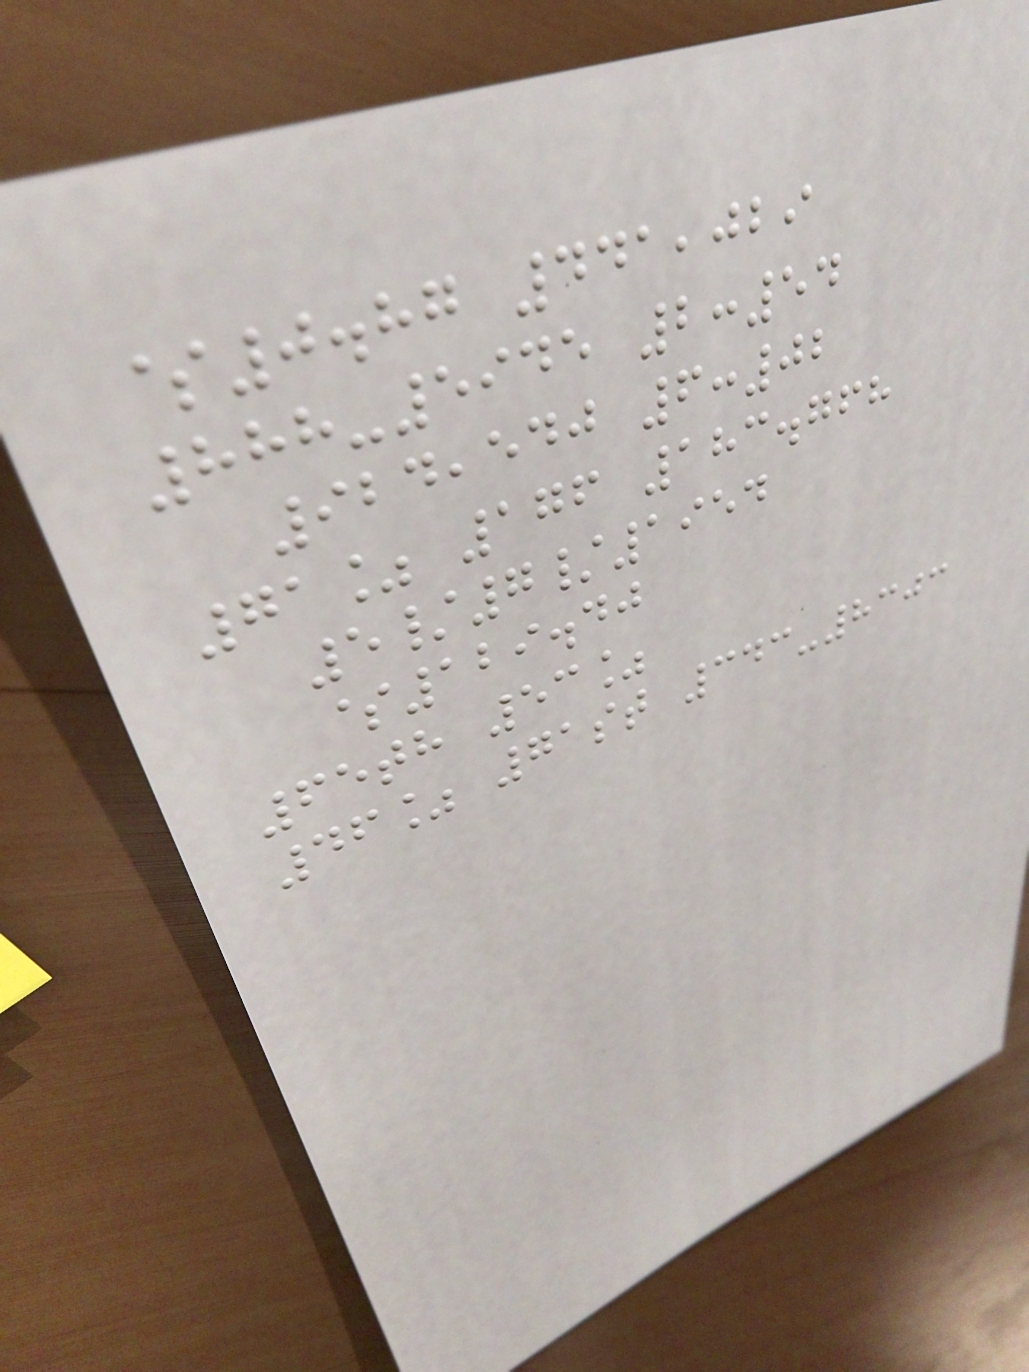$0.87 441,029
888-5945 2:54
924,540 6:02
71% 176 183.768
5/7/1954
$129.40
65th 53%
46% 71st 343-8303
